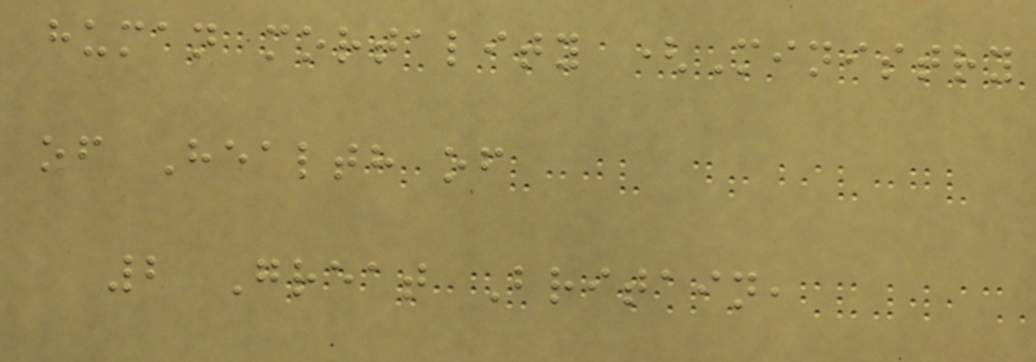human mortality (Ministry
of Health of
2 Great Britain,
